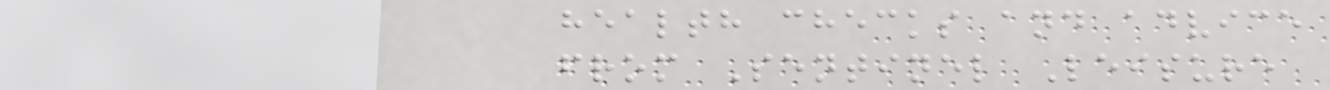health checks and advice
from Sentinel Leisure
